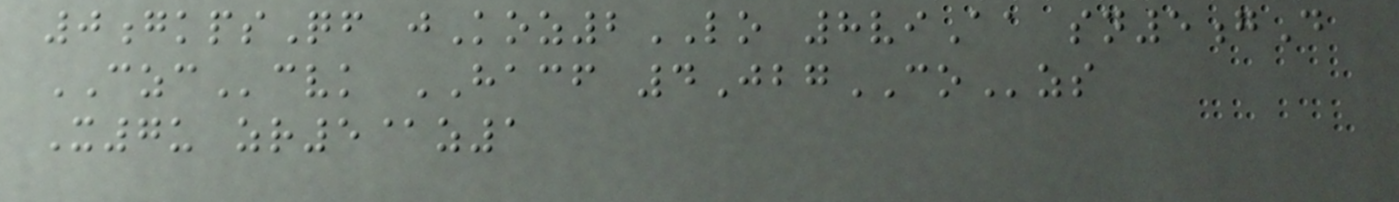0gkpsQf jKoz2LO 8viAa sn5gD
CZCcvk HACF 4JbgCOzs
X7u zr5@z1
